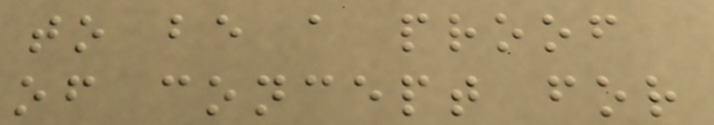to be a proof
of concept for
